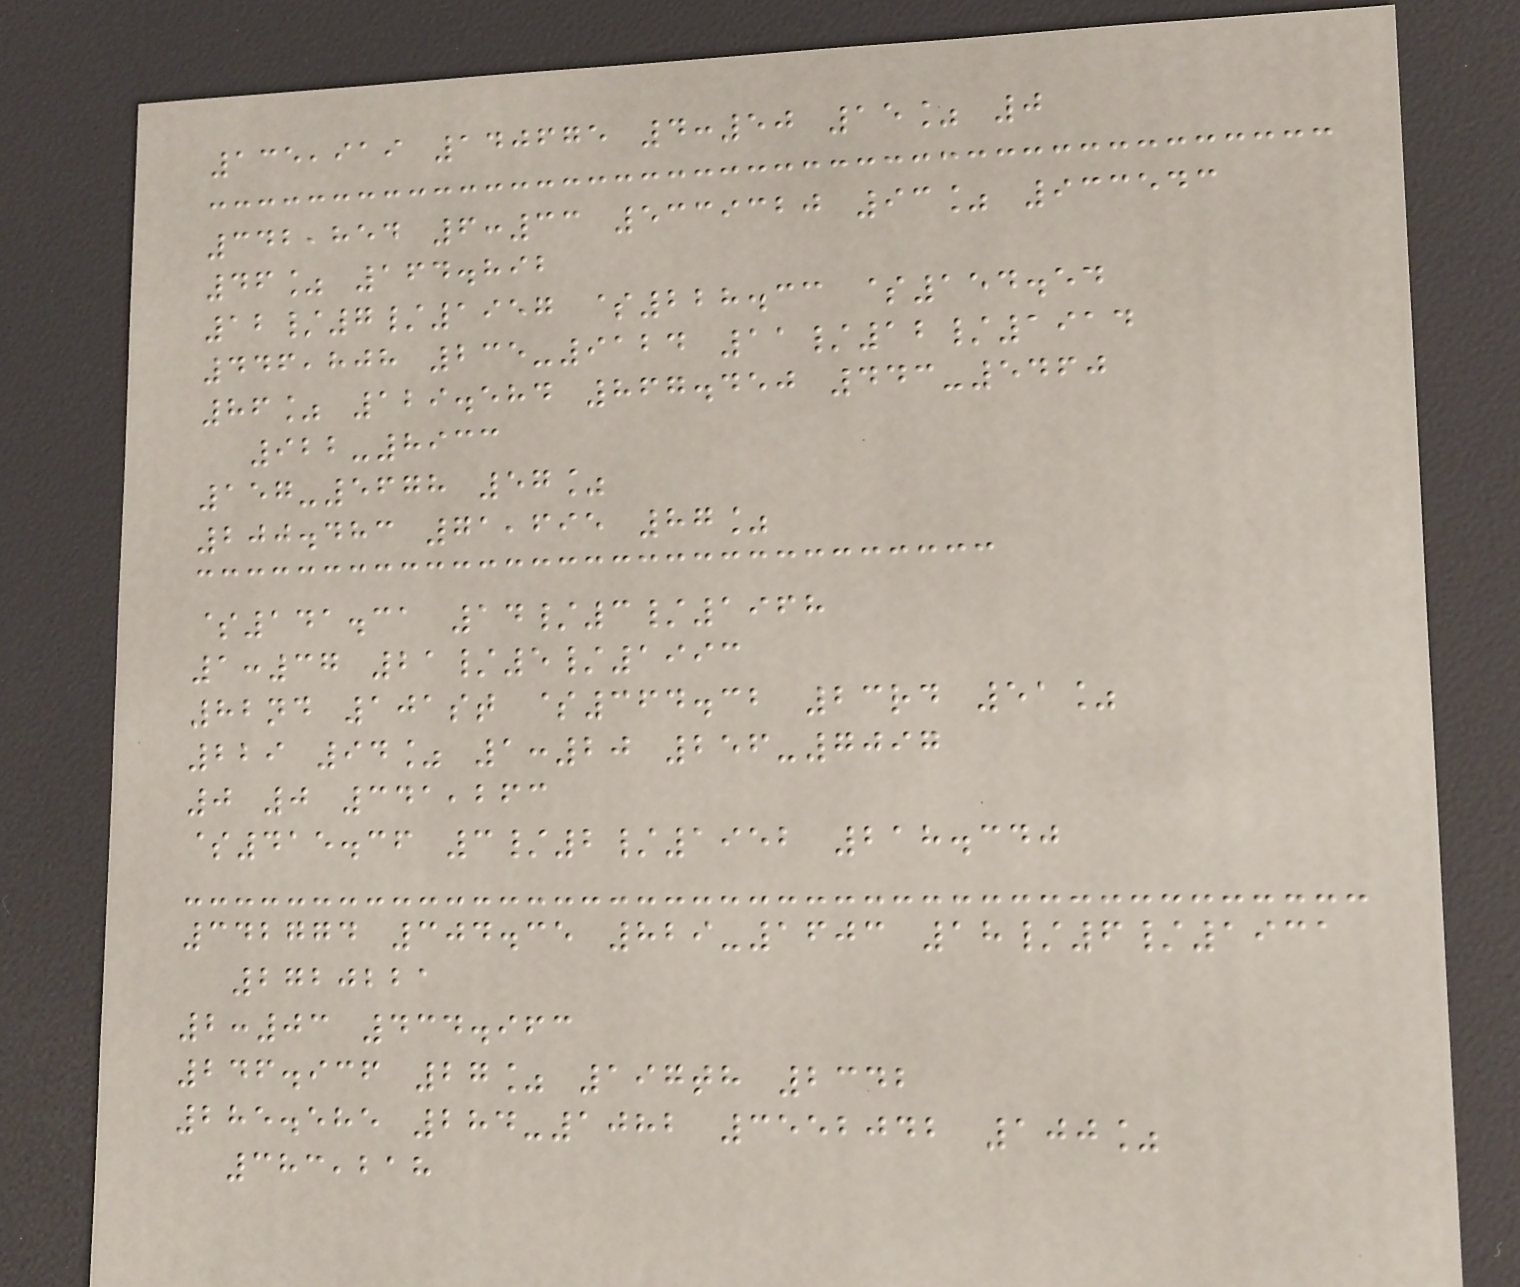135,919 140675 4:50 15% 0
342,854 6:33 5339320 93% 933543
46% 164.892
12/7/1957 $228.33 $154.54
446,808 235-9124 11/12/1914
86% 129.584 867.450 443-5460
922-8933
157-5678 57%
200.483 71,695 87%
$141.31 14/3/1968
1:37 21/5/1993
82nd 101st $364.32 23rd 51%
229 94% 1:20 256-7097
0 0 341,263
$415.36 3/2/1952 218.340
342774 304.35 829-1603 18/6/1931
2720221
2:03 434.963
246.936 27% 197th 2342
285.585 284-1082 3552042 100%
383,218
